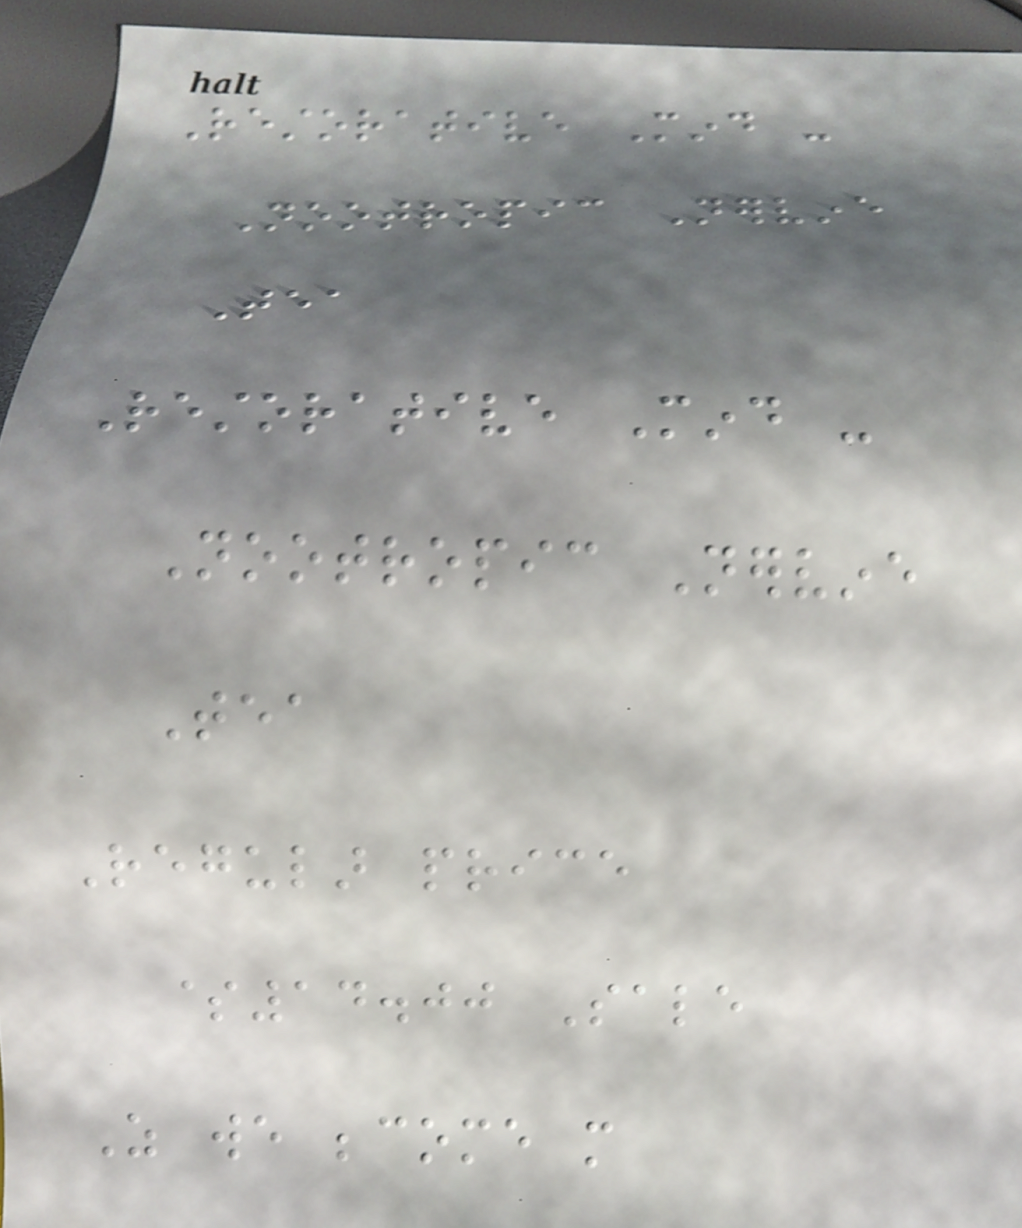Restorative Mind -
Nootropic Nervine
Tea
Restorative Mind -
Nootropic Nervine
Tea
Regular price
$14.00 Sale
As we become more
